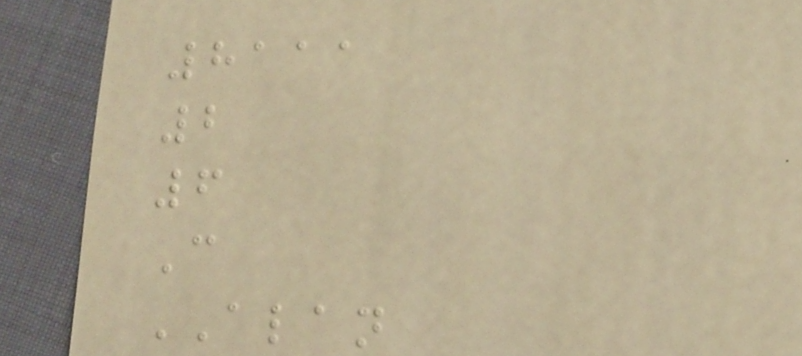8111
2
6
C
ALAN
